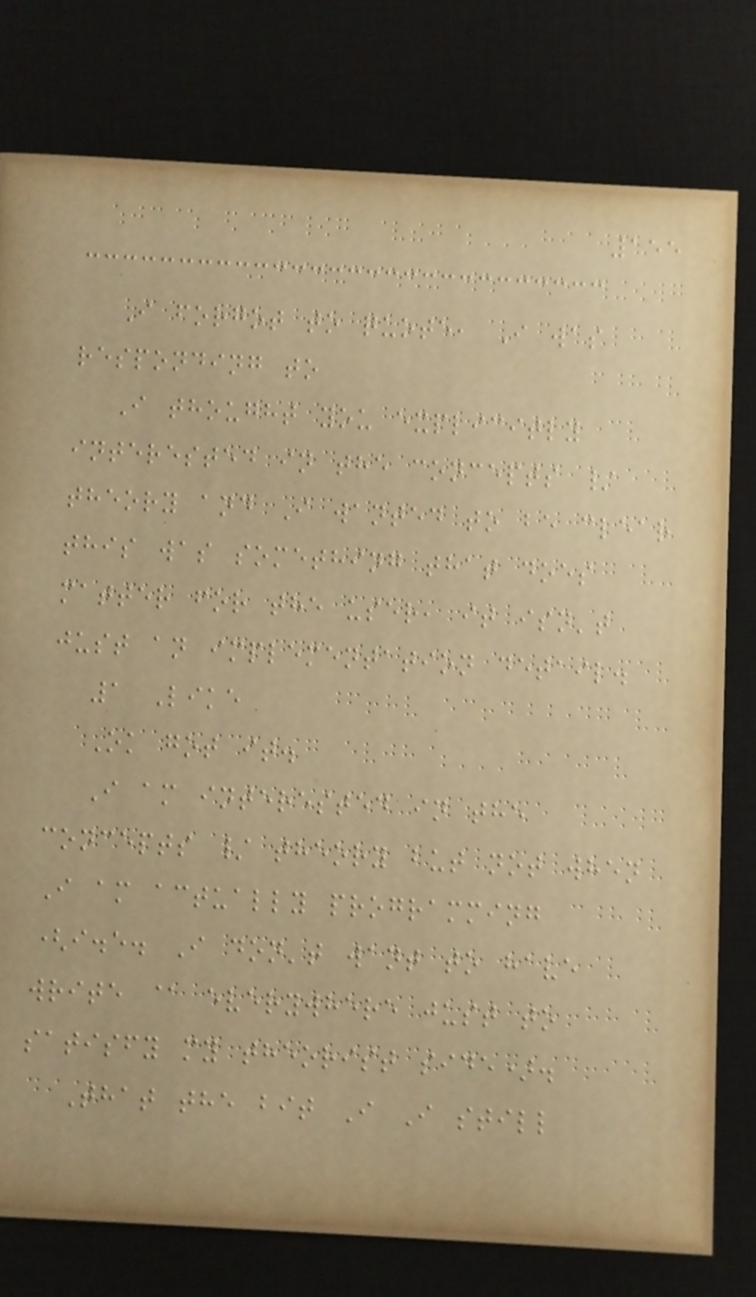155
I forgot to quote, I was
responding to
I thought you explicitly
interested in the concepts /
theory and I wanted to be clear
this was something that does
matter for the user, it isn't
just an implementation detail.
1 Like
Ok got it.
I am interested in the
concepts / theory but not when
I am actually programming
(i.e. I don't want to have
write @ everywhere just to
satisfy my theorist side).
That the bit I I still
